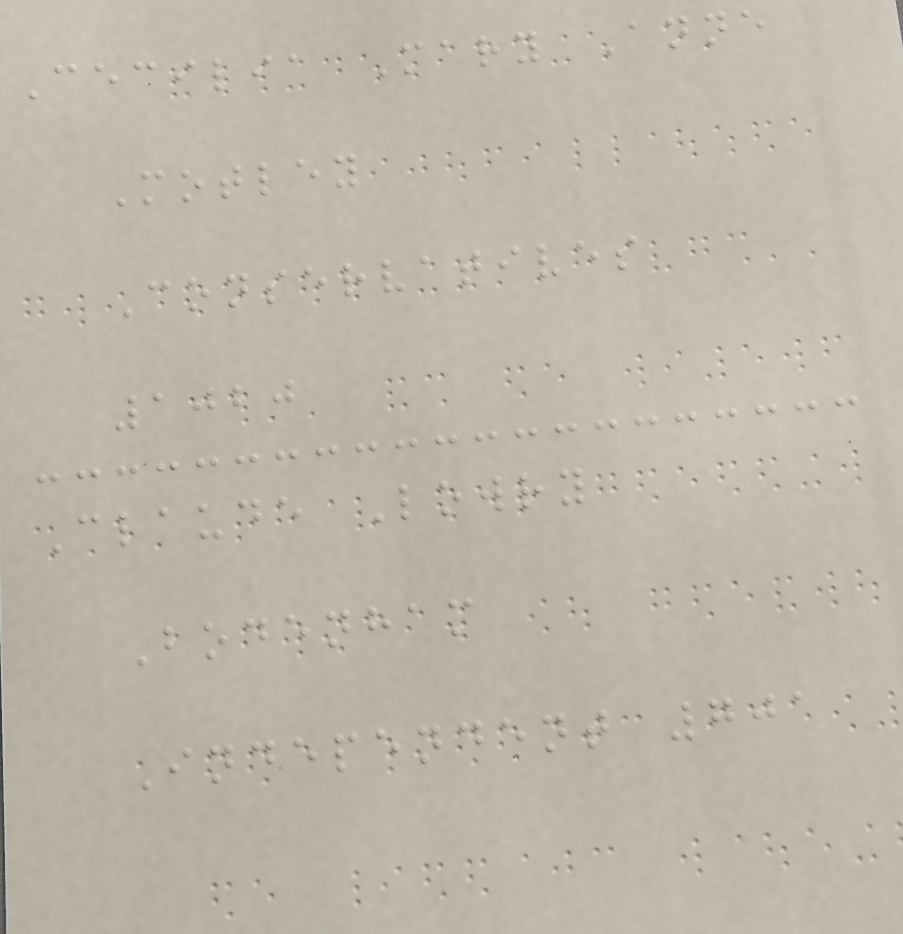Cecilia Mary Anne
Motley
Conservatives
1020
Claude Lowry
Bodenham
Independent 701
